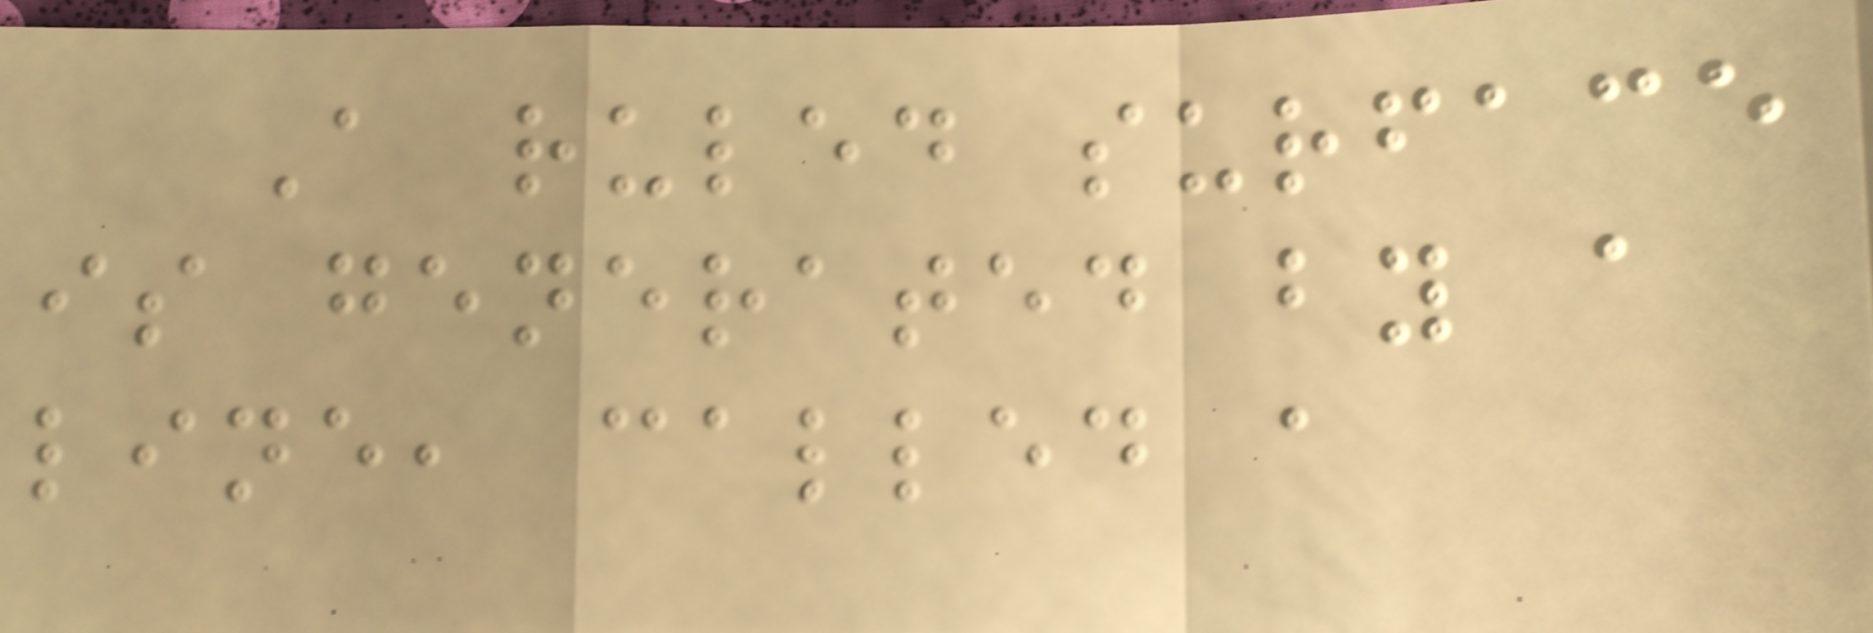A ruled surface
is generated by a
line, called a
